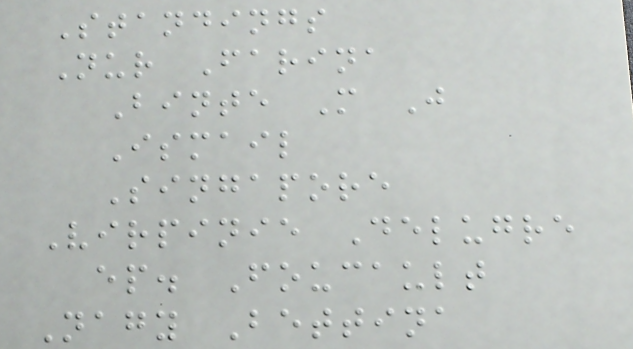Standings
Nur Farina
Binte M J
Ismail
Singapore
Virpinie Delugre
ep. Foucault
Nagy Bettina
